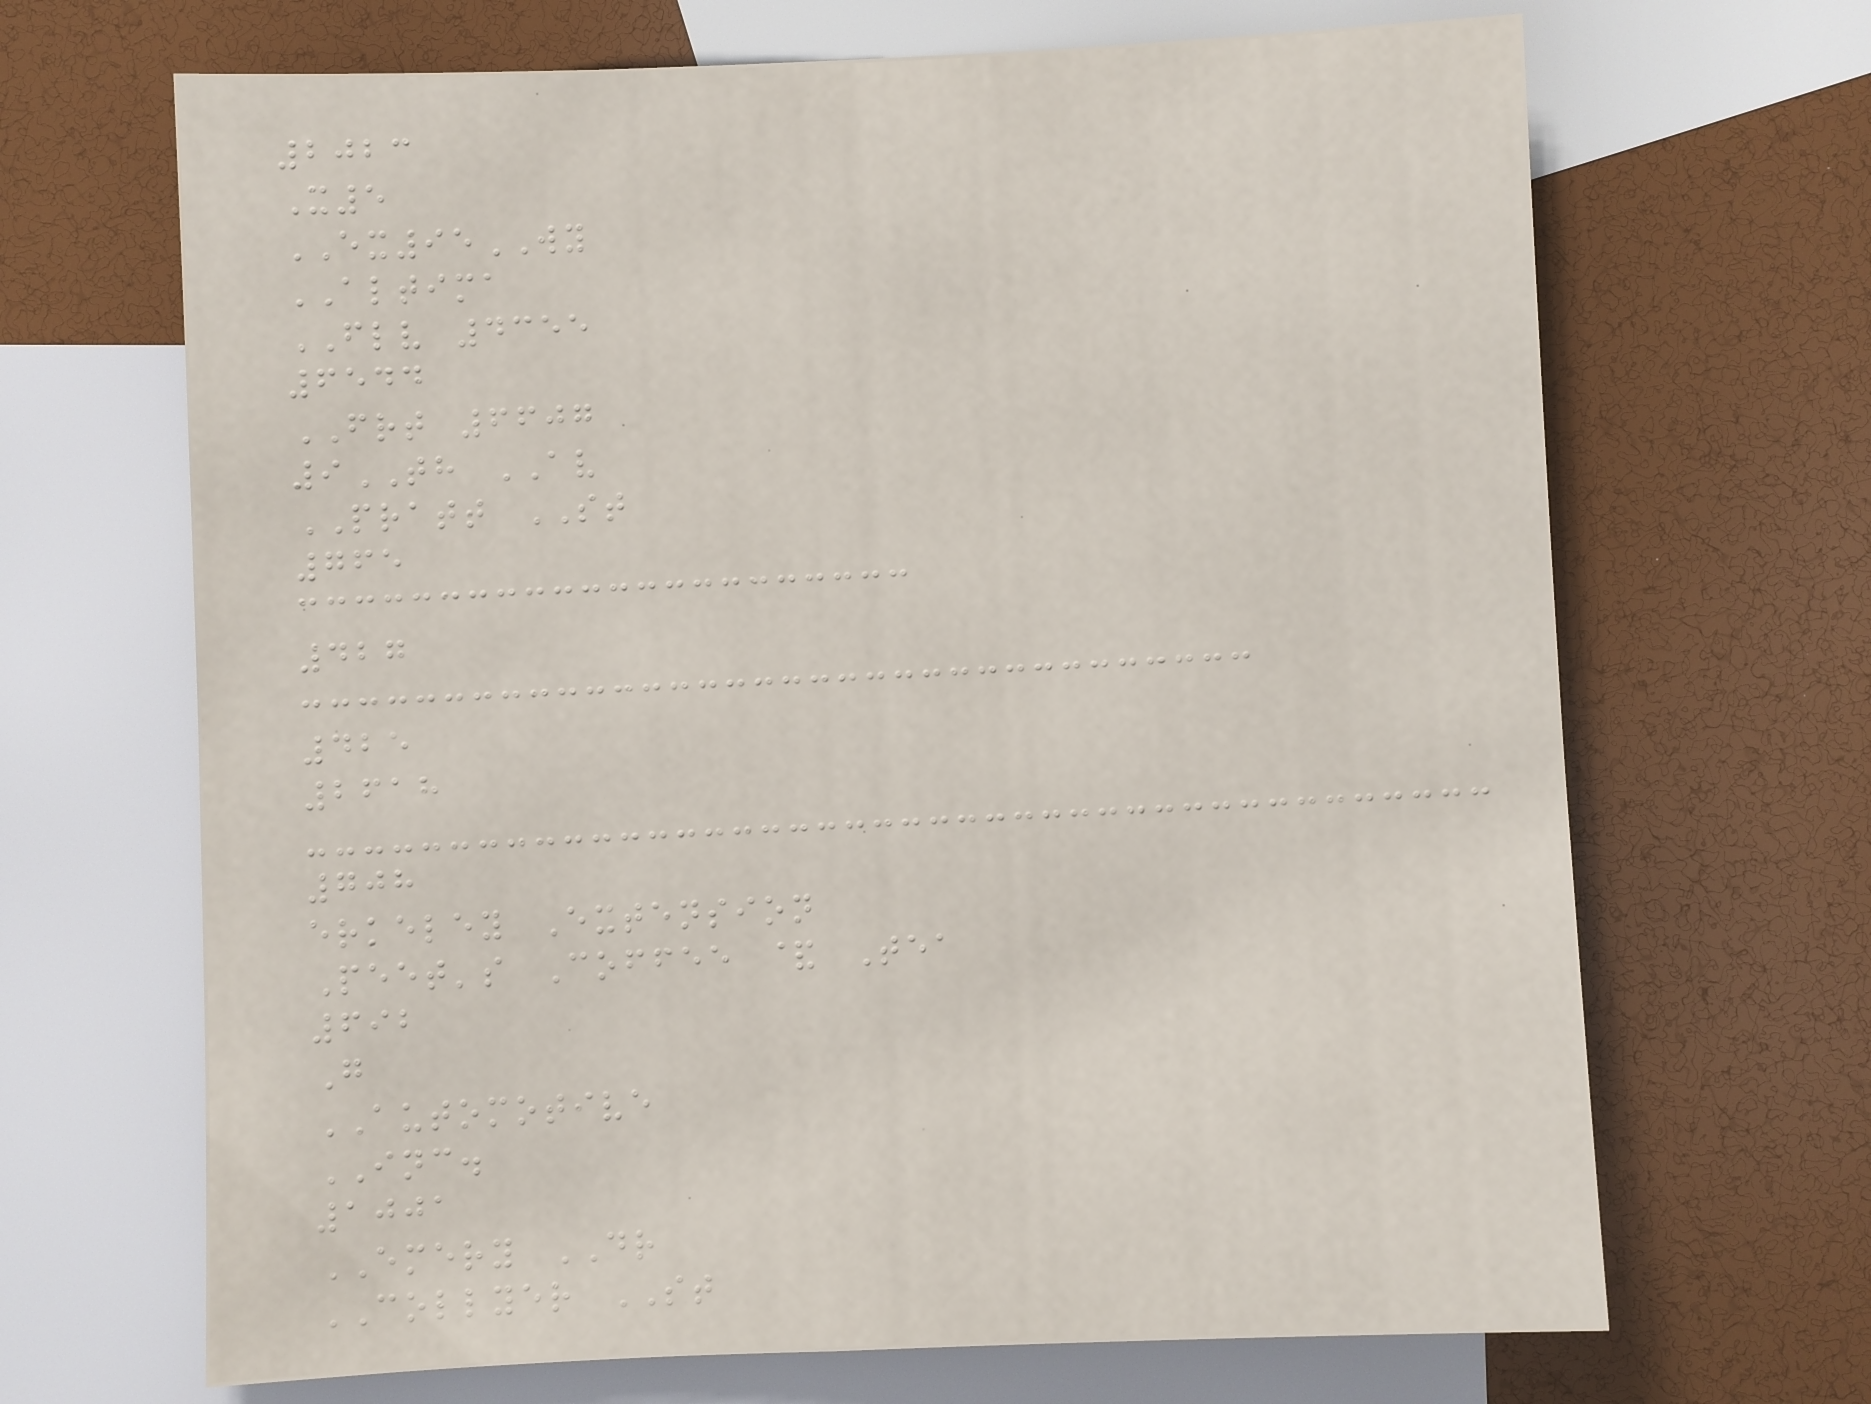2023
X5
EX95WY
ALTIMA
FLV 4355
6544
FRT 6607
9TH AV
PRATT ST
765
427
425
2618
708
erkeley Extension
Peet's Coffee & Tea
692
G
AUTOMOTIVE
INC.
1001
EMERY DR
COLLYER ST
